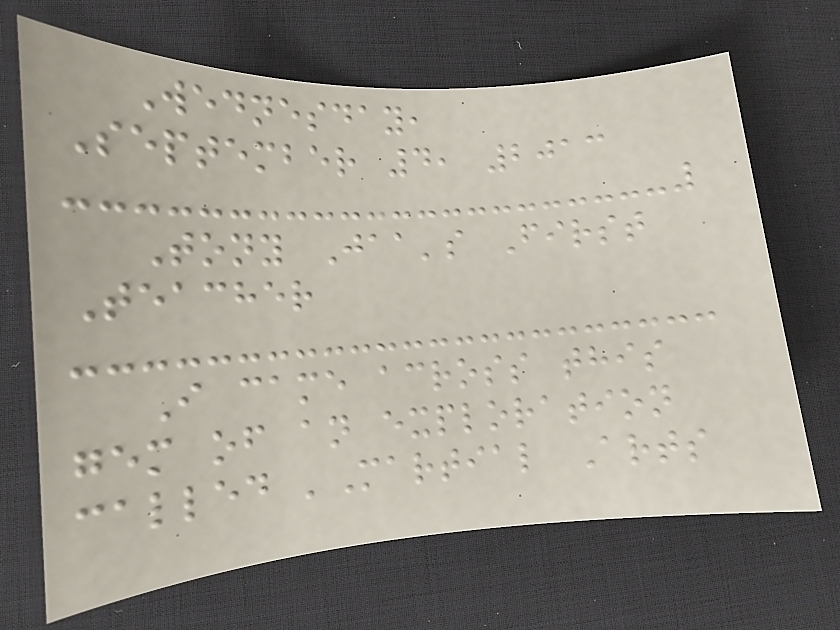Wednesday,
September 4, 2013
Tony Jaa's First
Teacher
I came across this
gem of an exploration
called 'Martial Arts
